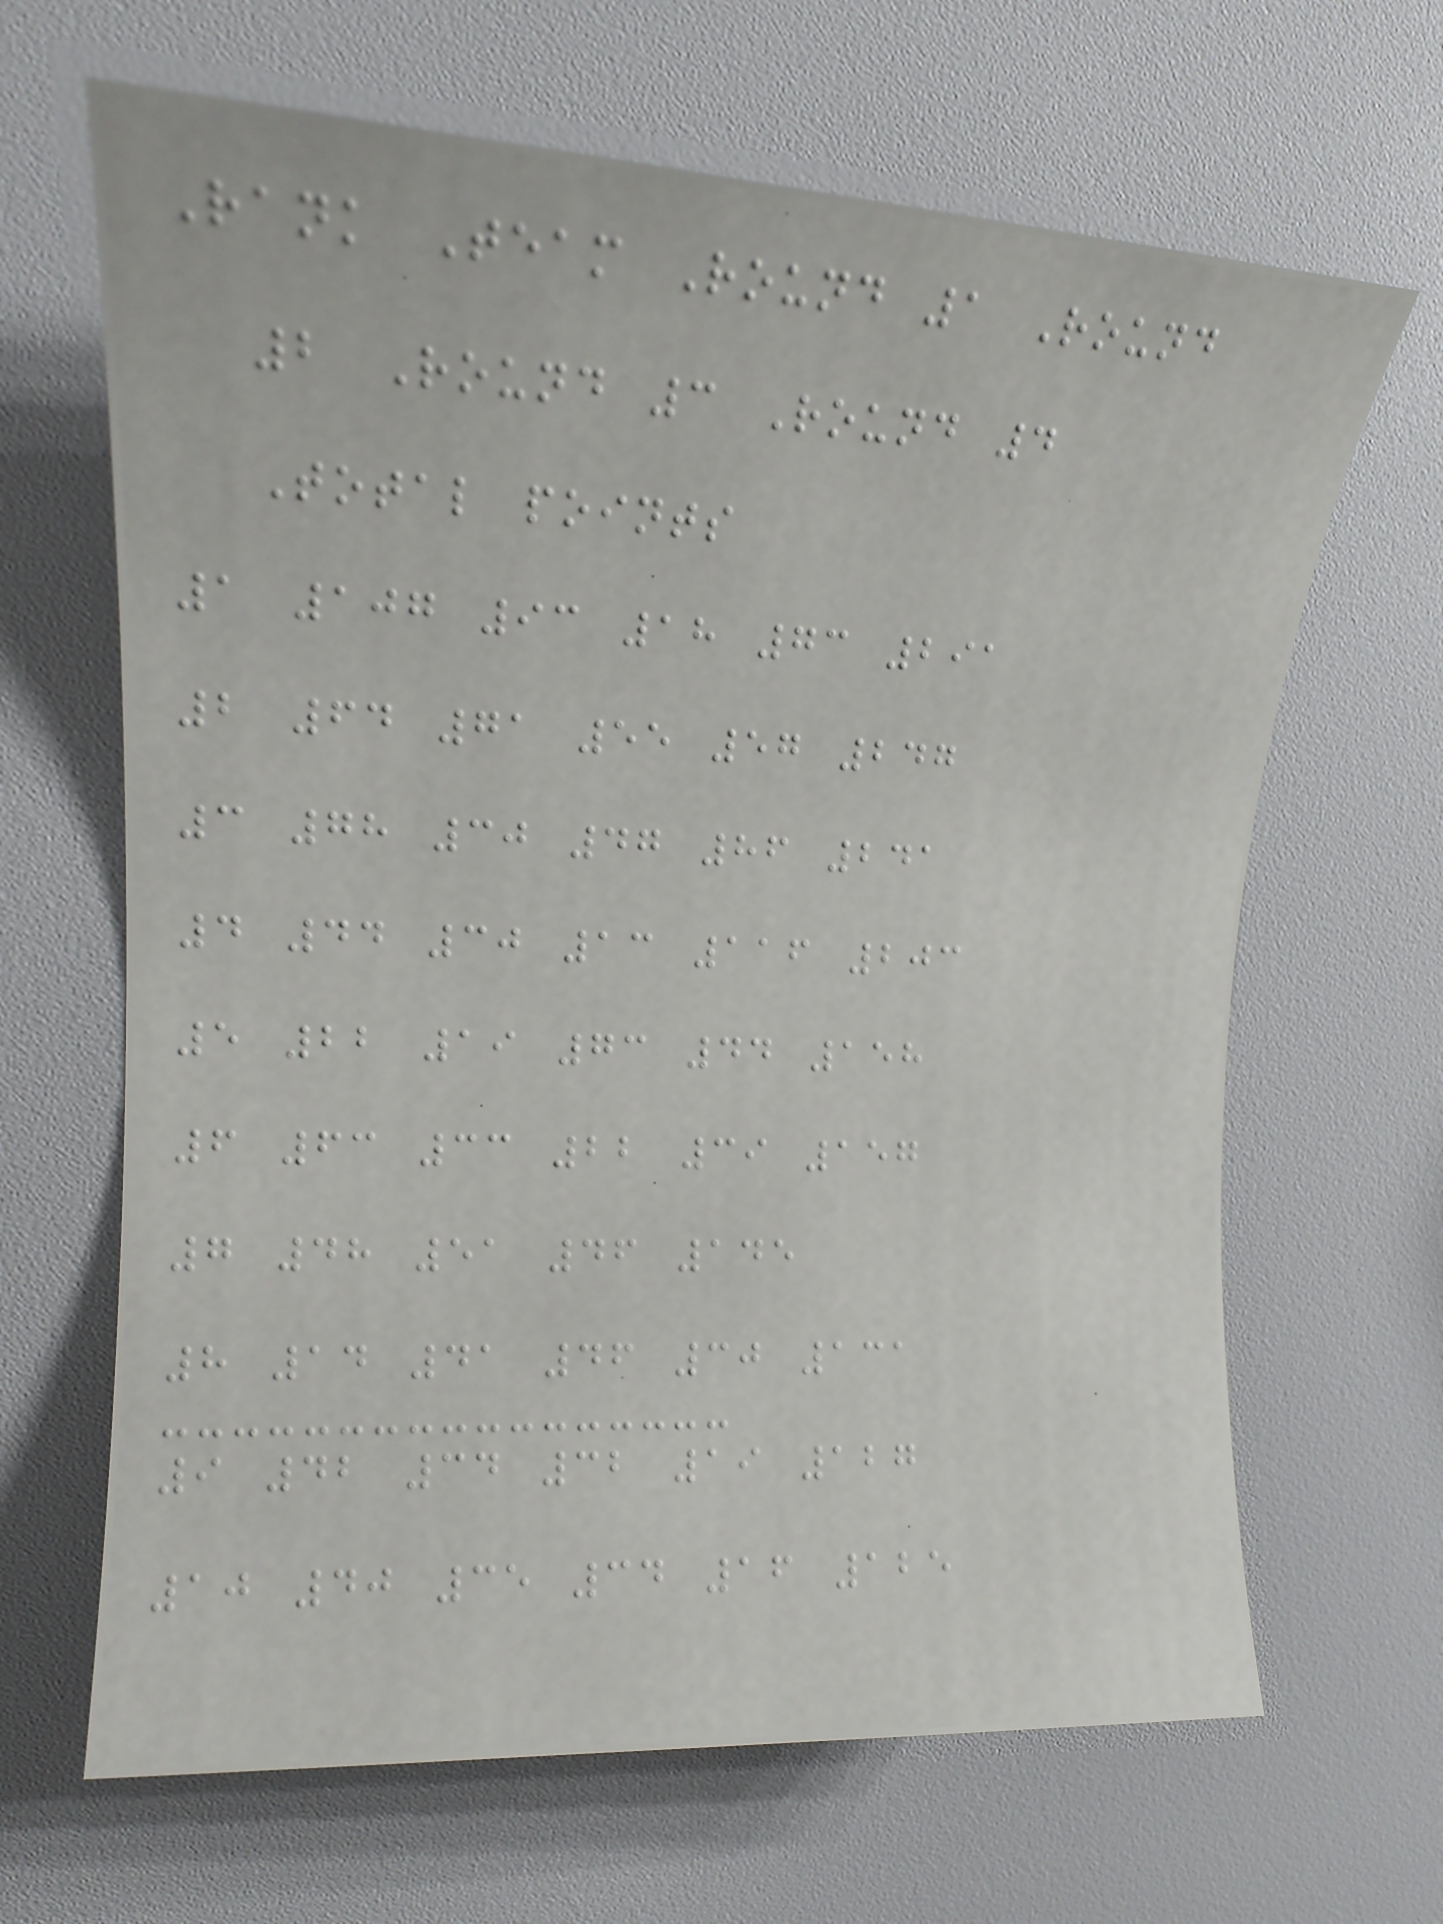Rank Team Round 1 Round
2 Round 3 Round 4
Total points
1 107 93 18 73 291
2 64 71 55 57 247
3 78 30 47 86 241
4 44 30 13 116 203
5 22 19 73 44 158
6 63 33 22 39 157
7 48 51 46 145
8 14 41 46 30 131
9 42 34 32 19 127
10 40 35 34 16 125
